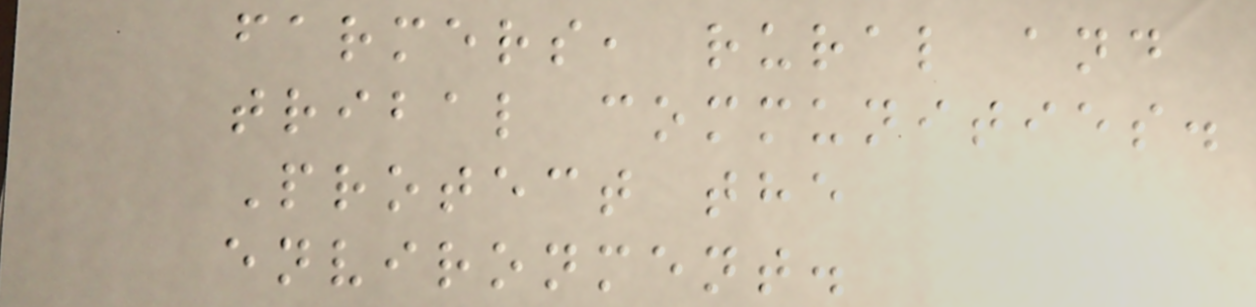farmers, rural and
tribal communities.
Protect the
environment.
